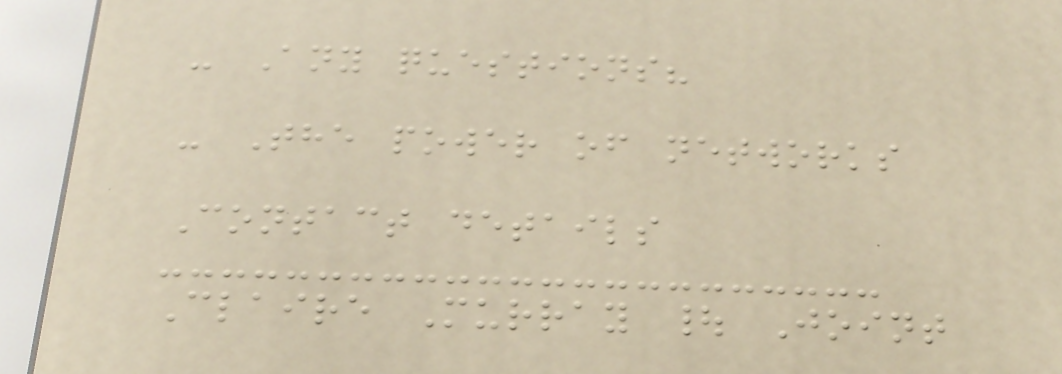- Any questions?
- The power of networks
Contact details
Claire Murray | Joint
